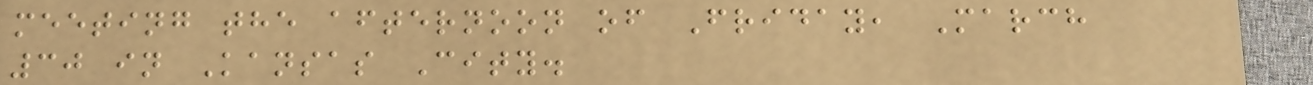meeting the afternoon of Friday, March
30 in Kansas City.
